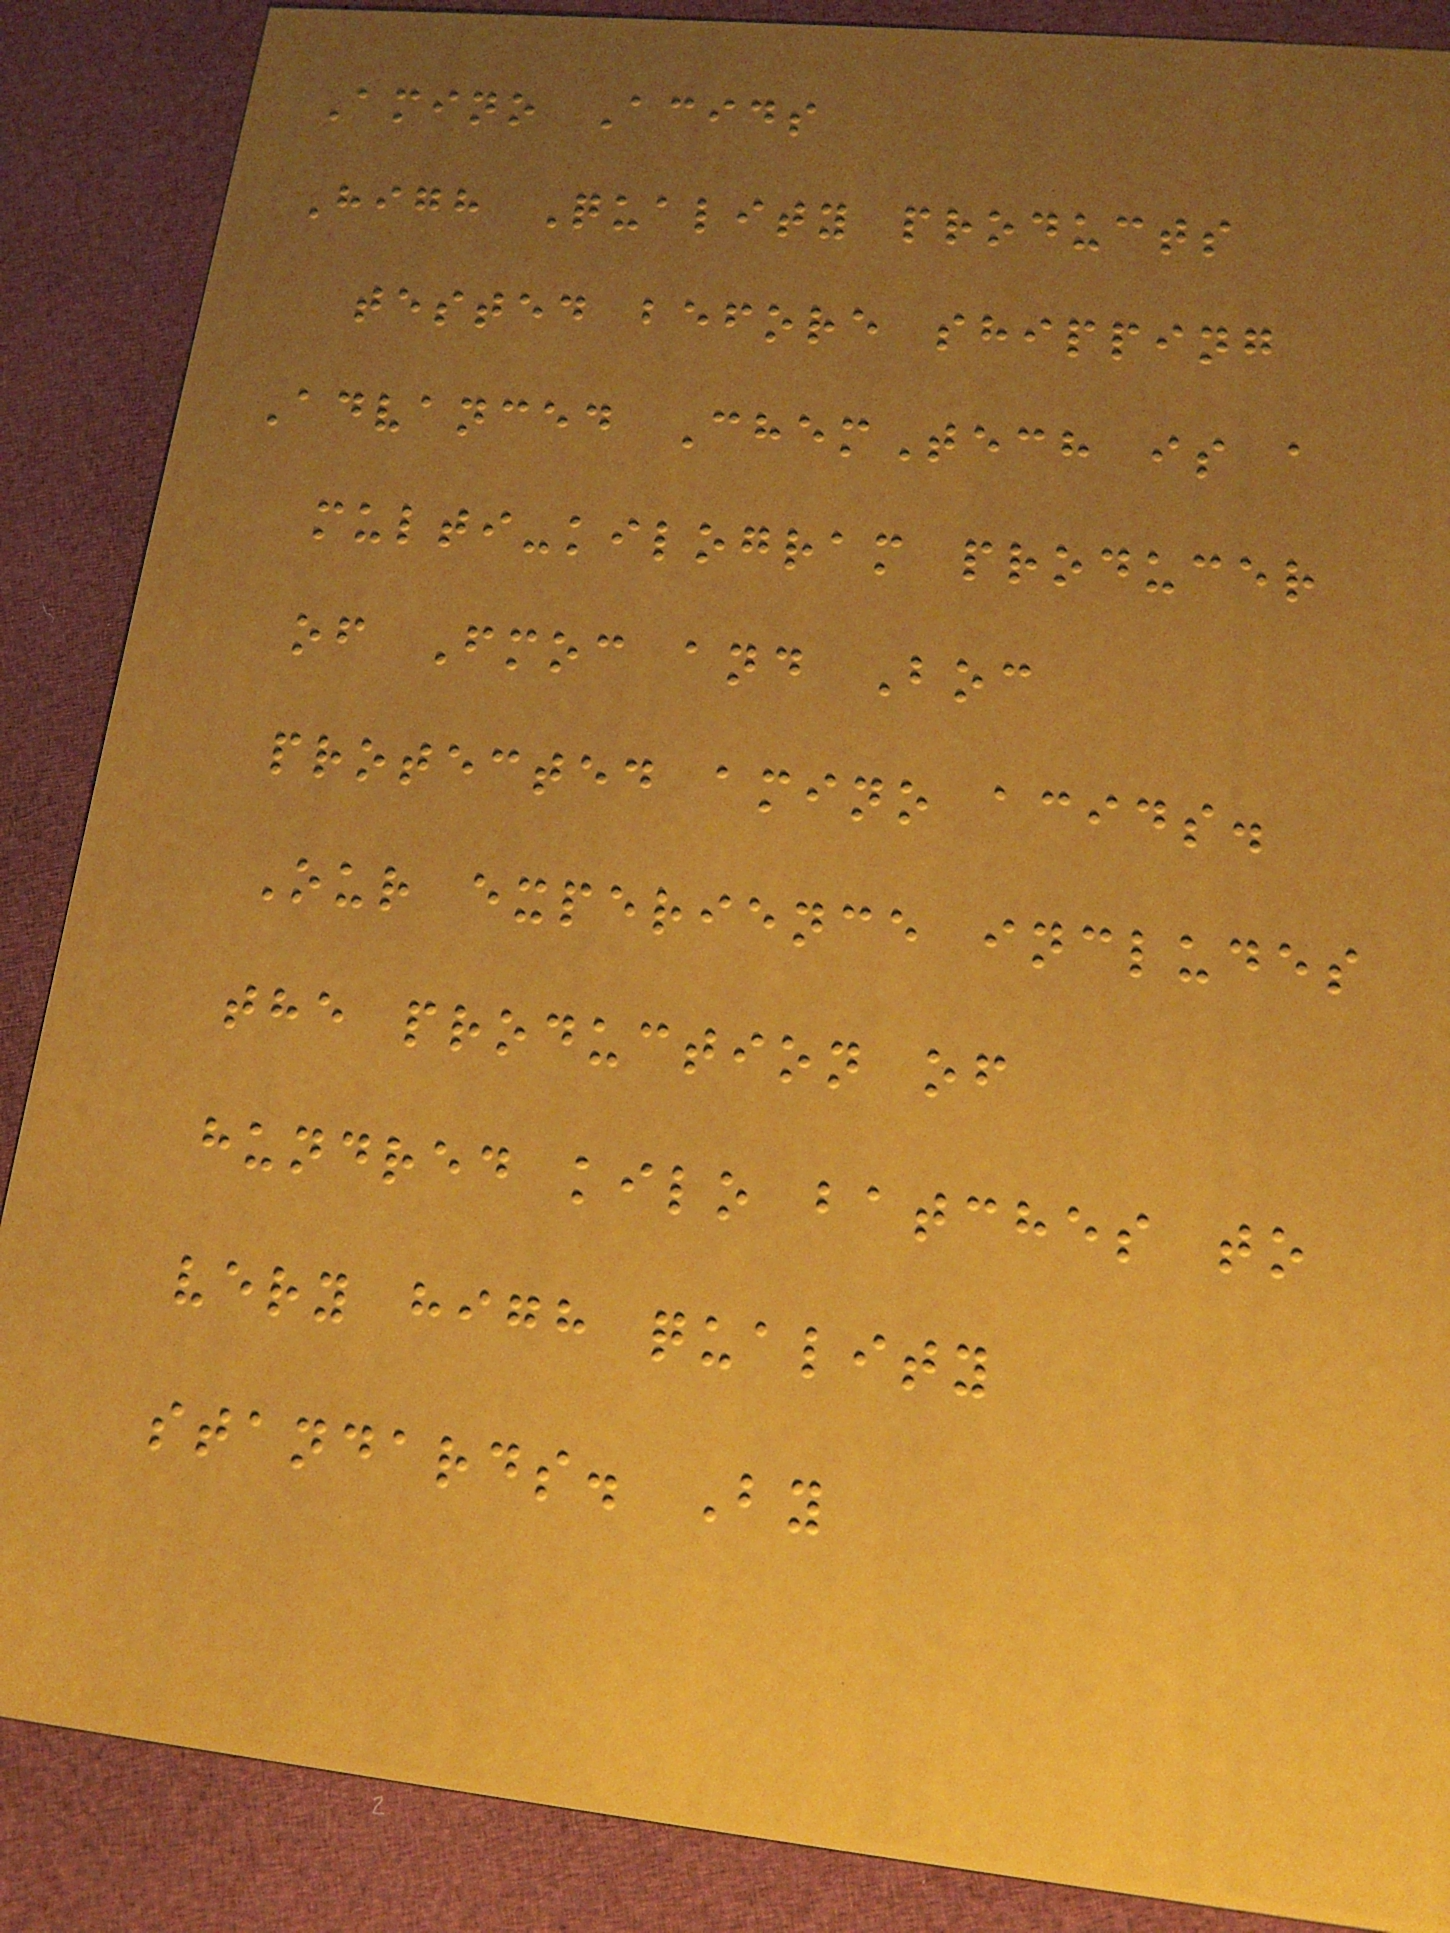Amino Acids
High Quality products
tested before shipping
Advanced ChemTech is a
multi-kilogram producer
of Fmoc and Boc
protected amino acids.
Our experience includes
the production of
hundred kilo batches to
very high quality
standards. By
